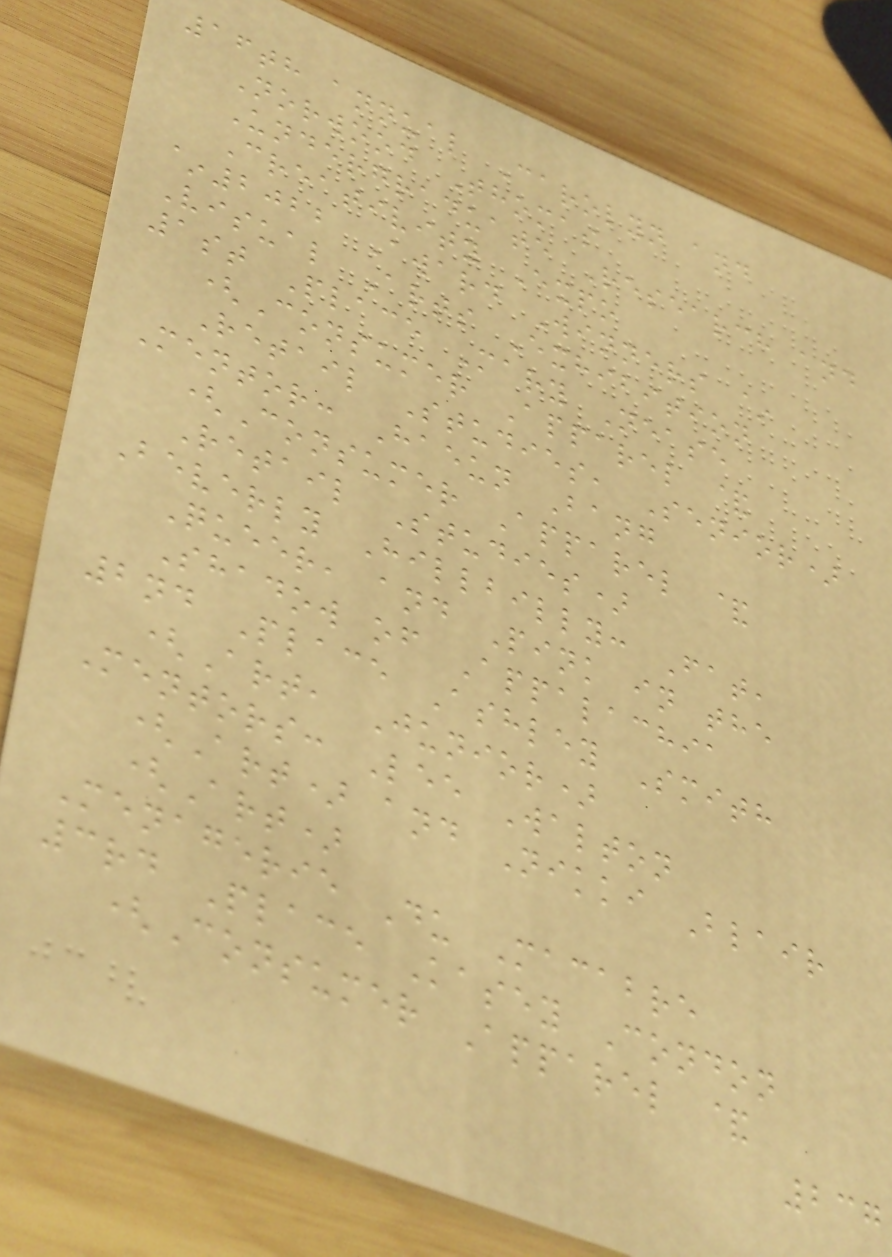16th annual Carolyn and
Norwood Thomas
Undergraduate Research and
Creativity Expo
~2022 Award Winners ~
Visual Arts Exhibition
1st Place Mary Nease
(Consumer Apparel &
Retail Studies, Senior)
Mentor: Haeun Bang
(Consumer Apparel &
Retail Studies)
Beverly Hillbilly: Fat,
Queer, and Pink in the
Shadow of Appalachia
2nd Place Ashley Smith
(Art, Junior)
Mentors: Lee Walton
(Art) and Nikki Blair
(Art)
Menagerie Du Macabre
3rd Place Kasey Condon
(Consumer Apparel &
237
